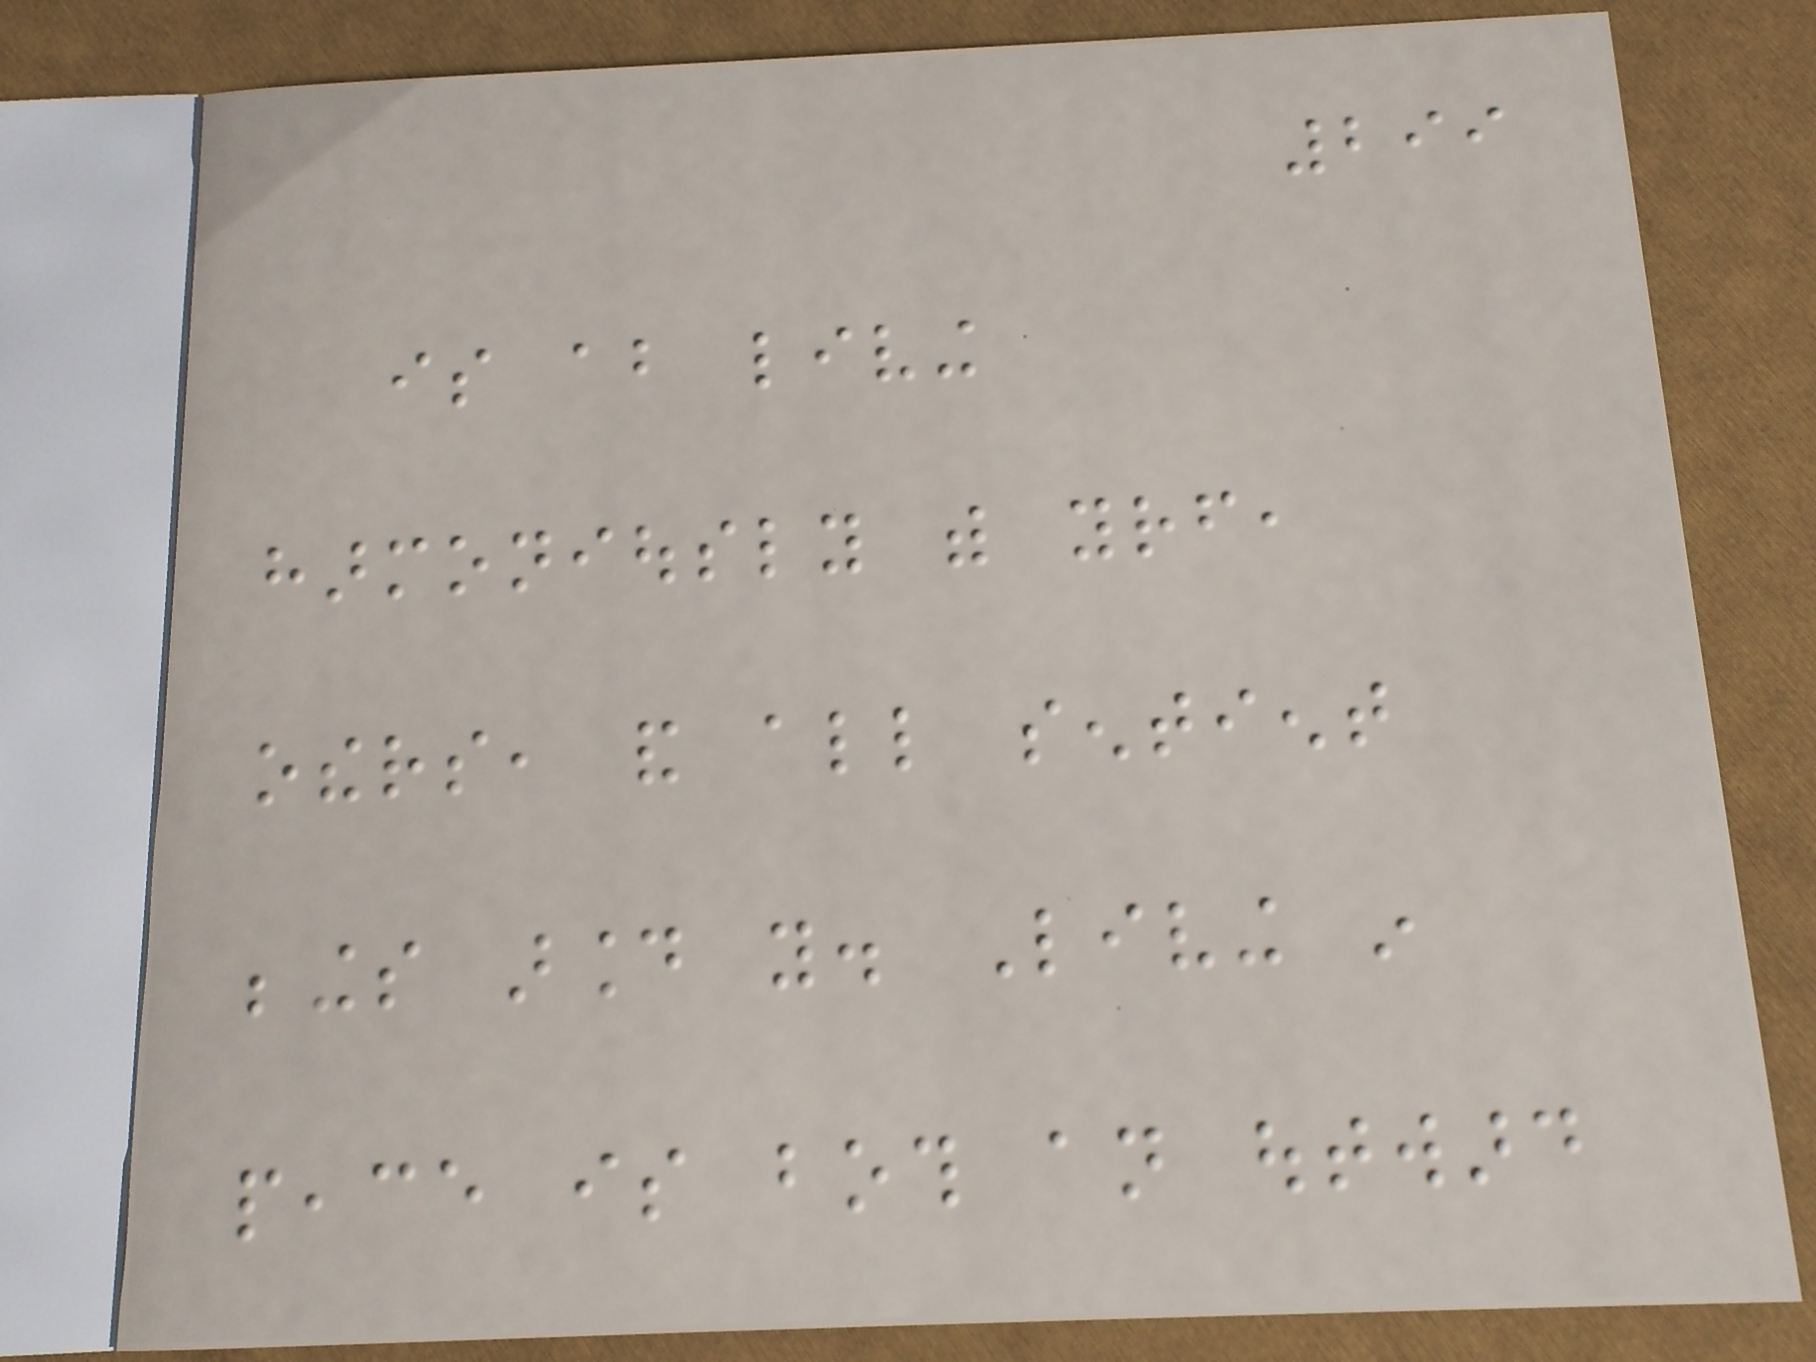299
is about living
harmoniously with yourself,
others, and all sentient
beings around you. Living in
peace is both an outward
